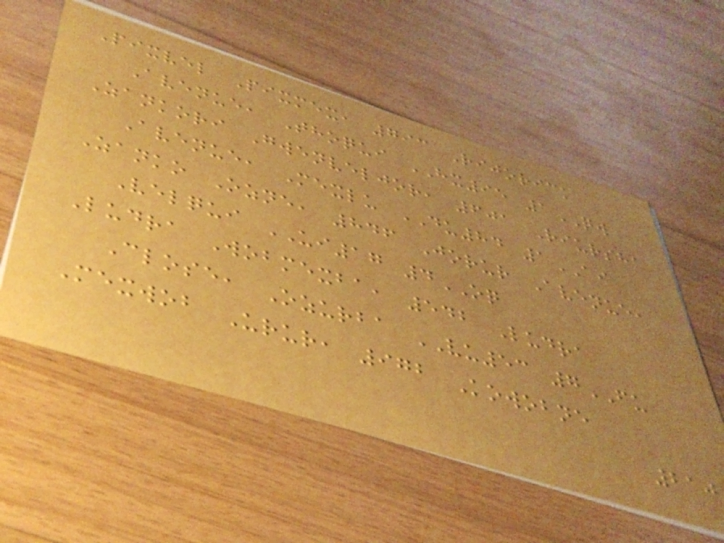Pixvel Pixmex, 793 Rijorick
Avenue, Thoqui HX95 1QW
Zankori Gwenveljor, 601 Riursha
Avenue, Mexlu DU84 1AI
Zanko Ozne, 846 Jorur Avenue,
Velqui UI17 4OQ
Ludra Wobmexba, 542 Ludra
Close, Ozurba VU53 7FU
Mexwob Urur, 972 Kowobne
210
